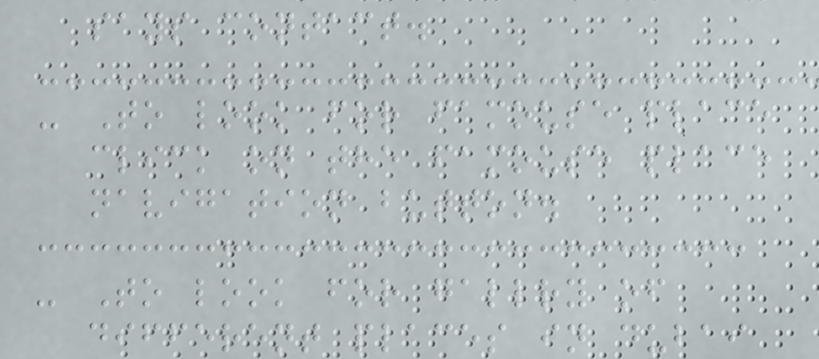says contact.
- To look for famouse place
click on the famouse place
navigation button.
- To look for gallry of
different places in dubai
